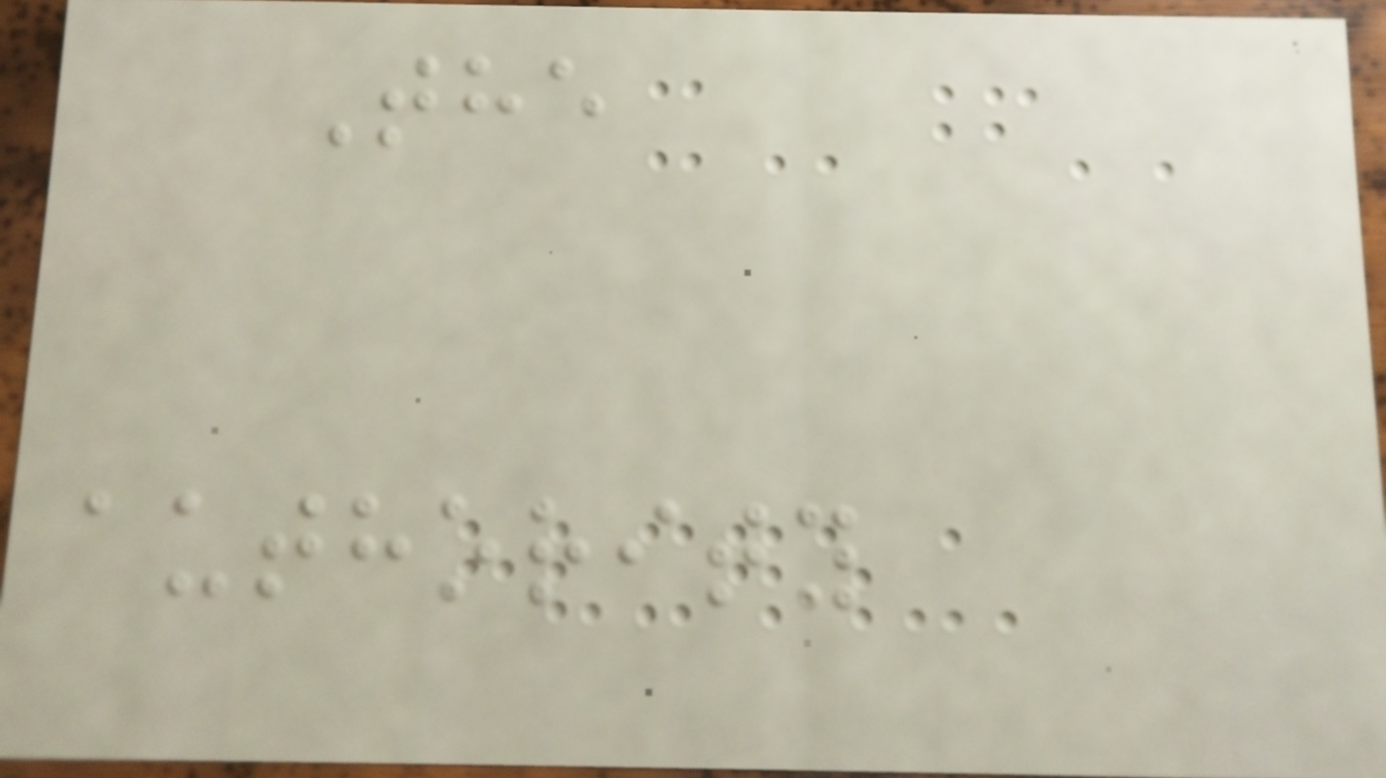The
authority
